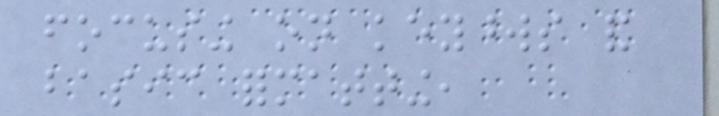focusing on keywords and
basic formatting,
